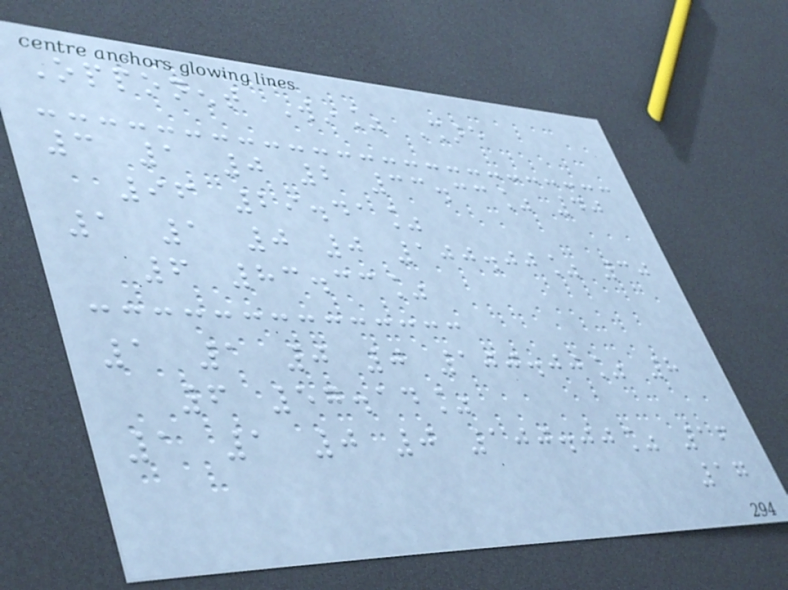Opponent Win% Share
3 1 0 2 33.33% 40
96 29.41%
1 1 0 0 100.00% 30
6 83.33%
1 1 0 0 100.00% 8
6 57.14%
1 1 0 0 100.00% 16
17
